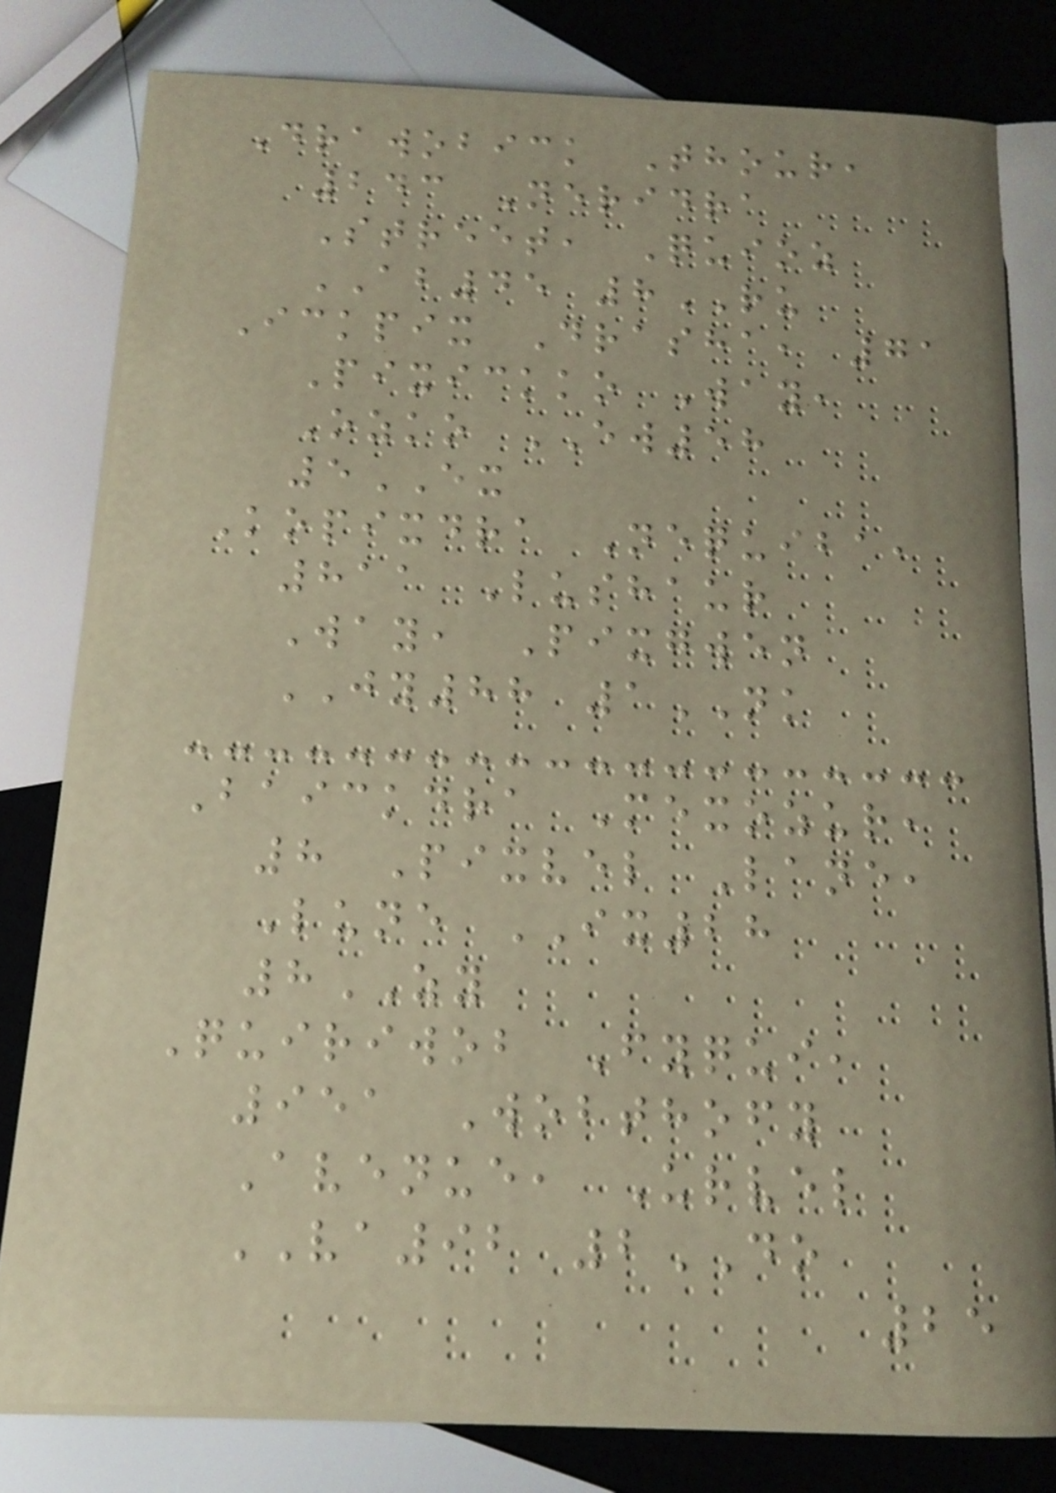Drawobick Thour,
243 Neridra
Street, Quioz
AB45 8RU
Ickpix Drasha, 71
Pixickko Way,
Ozko EW58
5EX
Kopixdra Nequiba,
811 Lushaur
Way, Pixgwen
JY88 1NK
Baickdra Mexozur,
8 Pixvel Lane,
Lune IX28
8ZY
Quiriwob Fyqui,
951 Wobthofy
Avenue, Urvel
VA92 2DO
25
